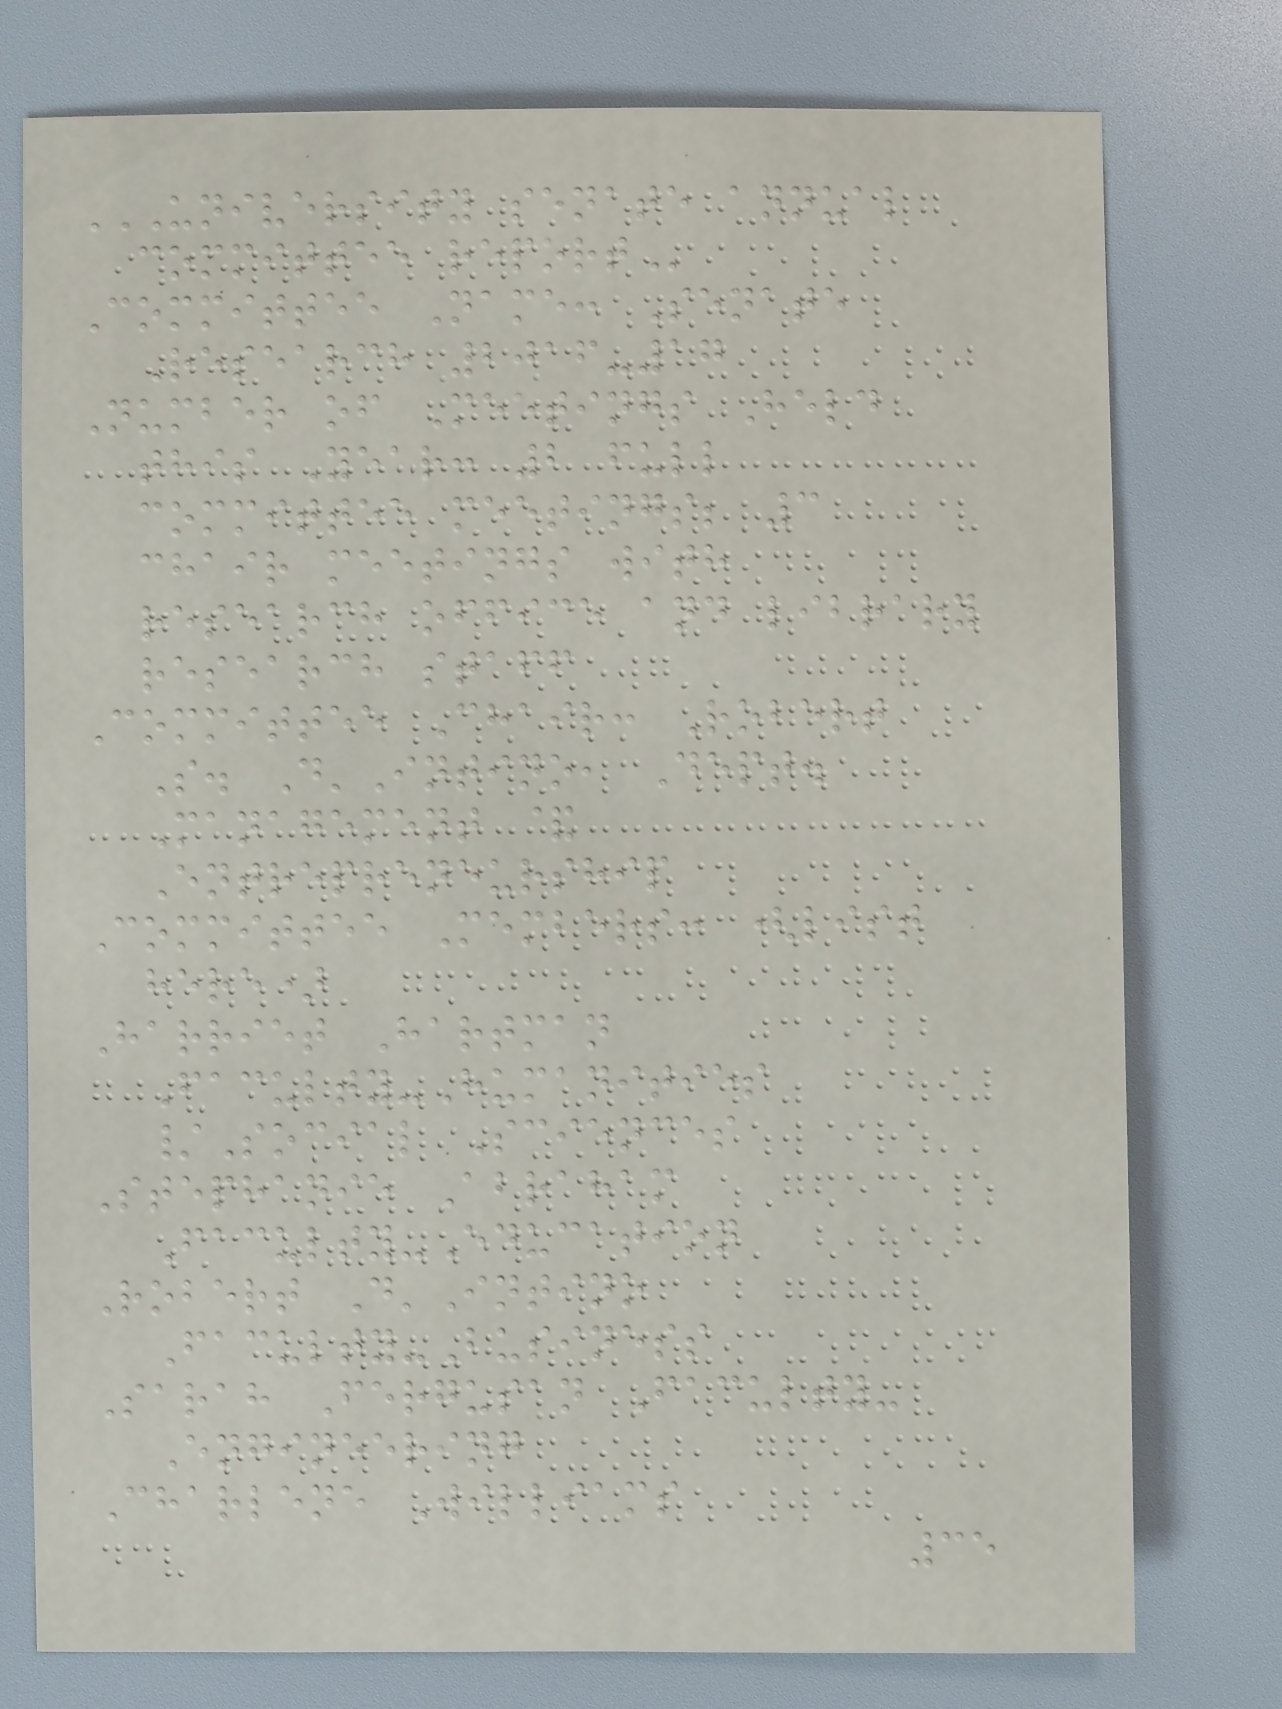UNIVERSITY SENATE ANNUAL
COMMITTEE REPORT
Committee Name: Senate
Research 2016-17
Number of Meetings Held
this Year: 2 full
committee meetings; 3
chair meetings with
research office and library
research staff
Committee Chair: Robert
S. D'Intino, Dept.
Management &
Entrepreneurship
Committee Members: (list
here)
Harriet Hartman
Faculty-Humanities
/Social Sciences
Stephanie Abraham
Faculty-Education
Robert D'Intino
Faculty-Business
Sarah Fergusan Faculty-
Engineering
Charlene Williams
35
